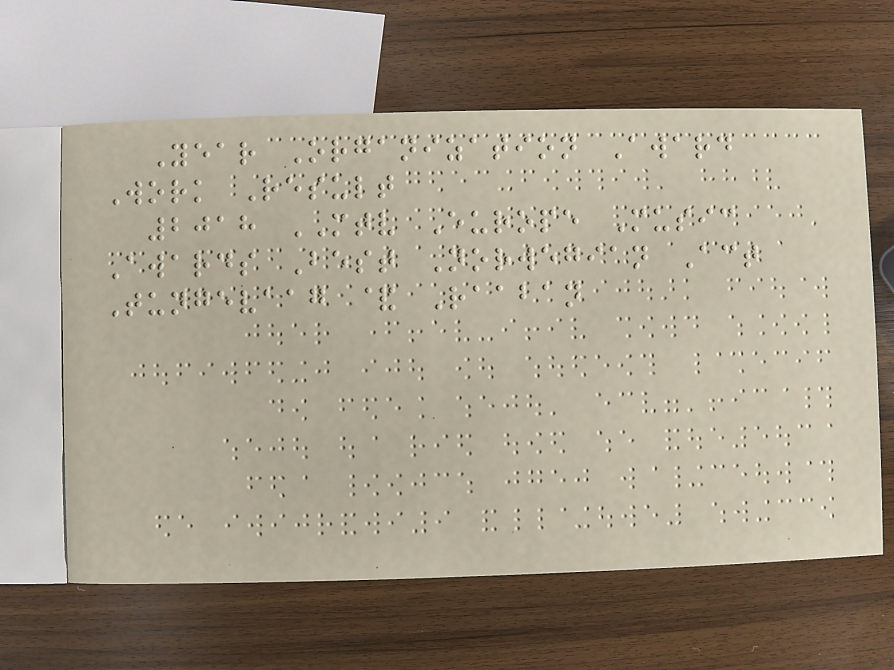Year Organization Award
Work Result
2018 MTV Europe Music
Awards Best Norwegian Act
Tungevaag & Raaban
